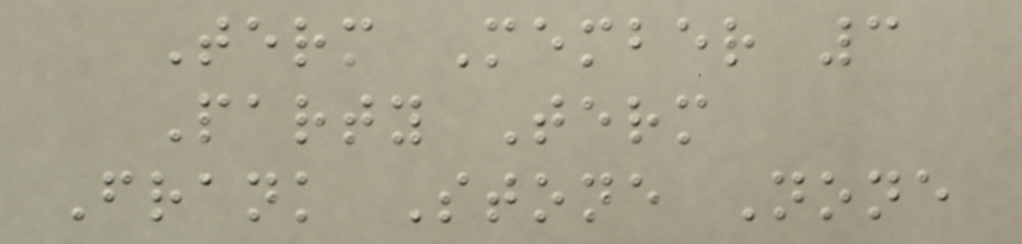Term Member 3
Party Term
Frank Stone None
